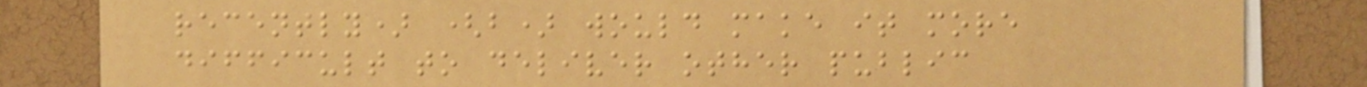recently) (b) would make it more
difficult to deliver other public
